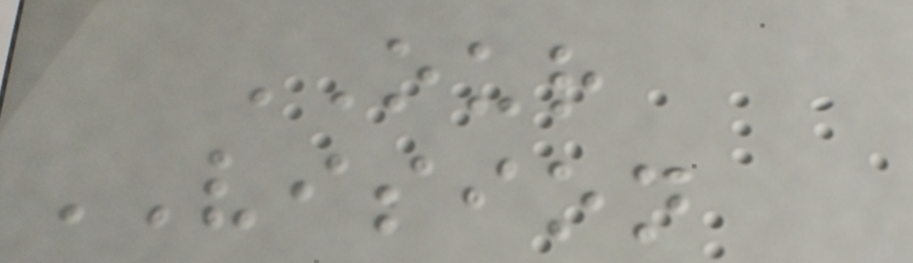OUR
VISION
